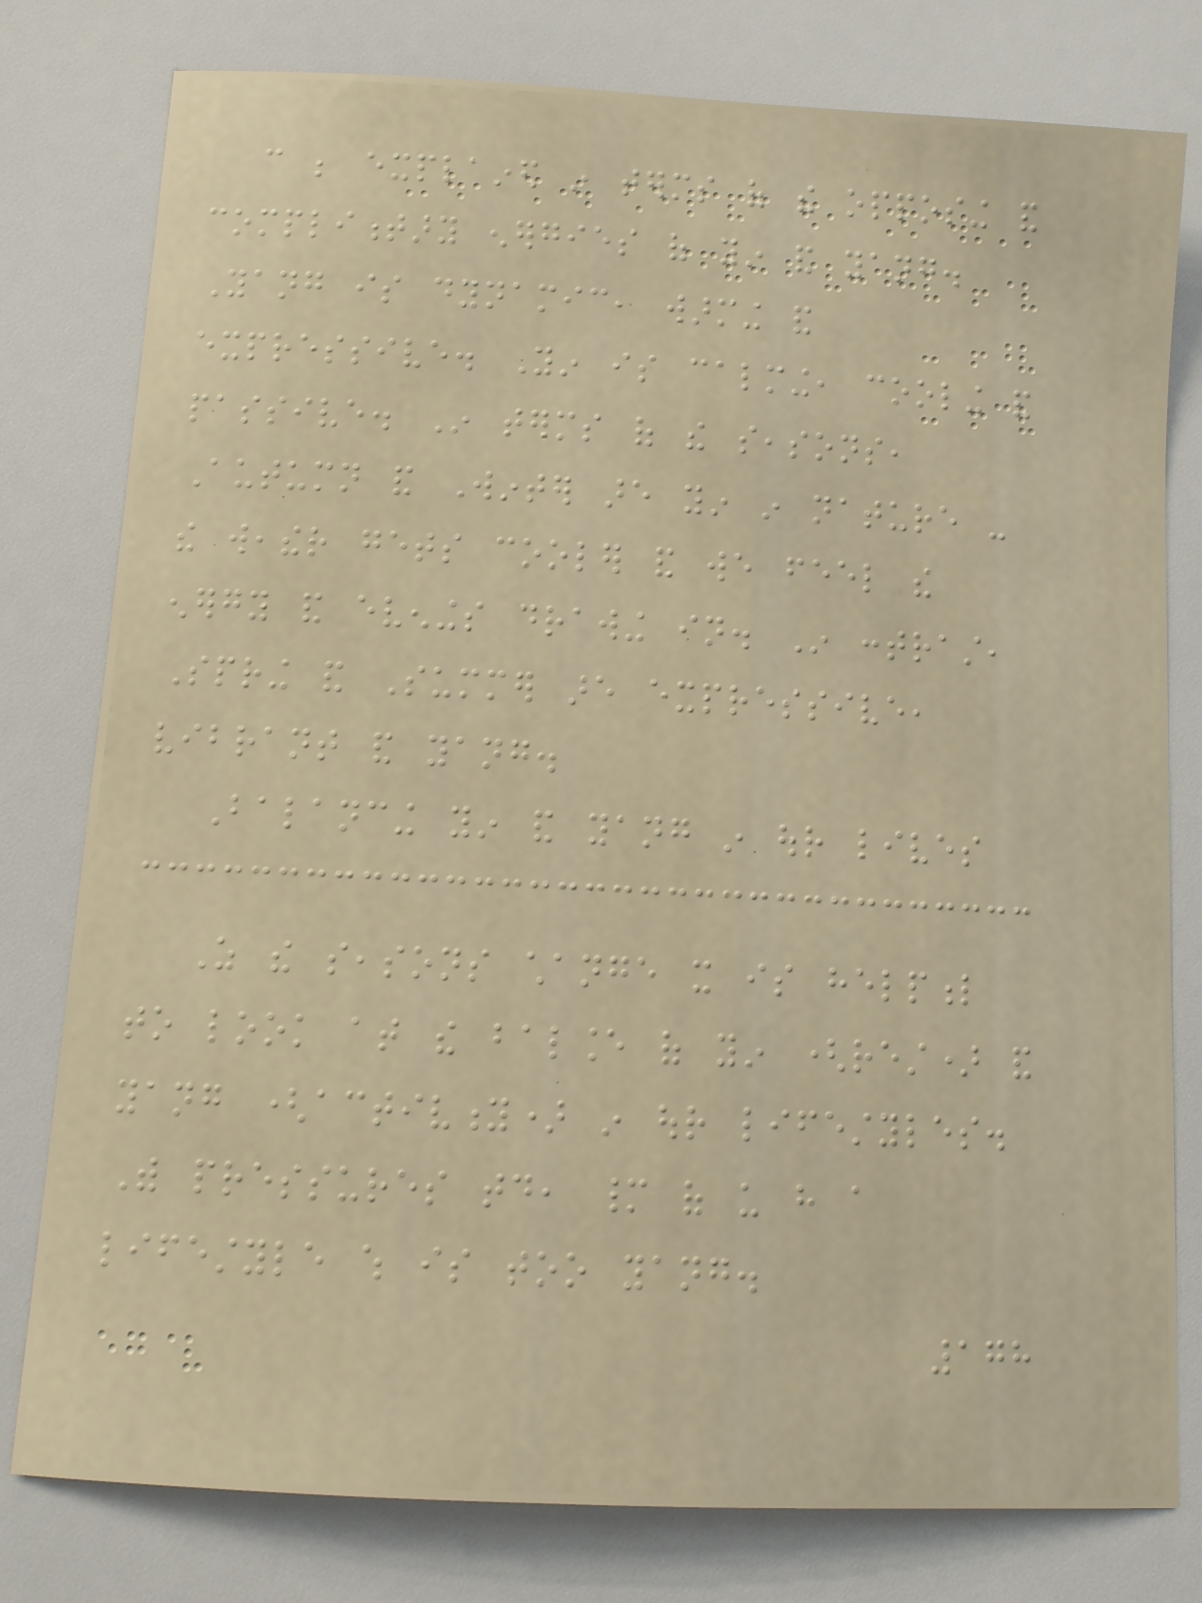can be explained in terms of the opposing and
complimentary energies of yin and yang.
Yang is dynamic, warming and
expressive. Yin is calming, cooling and
passive. In terms of the seasons,
Autumn and Winter are yin in nature -
the weather gets cooler and we feel the
energy and evenings drawing in. In contrast,
Spring and Summer are expressive,
vibrant and yang.
Balancing yin and yang in our lives
As the seasons change it is helpful
to look at the balance of yin (rest) and
yang (activity) in our lifestyles.
With pressures today, many of us have a
lifestyle which is too yang.
178
